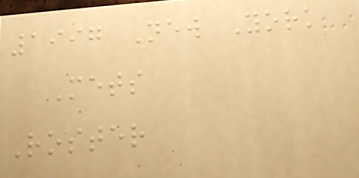1997 New York
Mets
Roster
